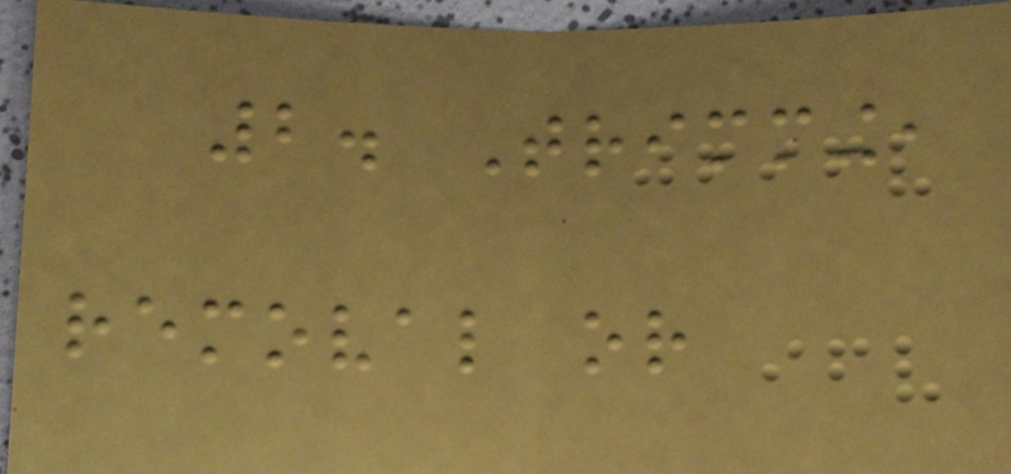2. Trimming,
removal or
